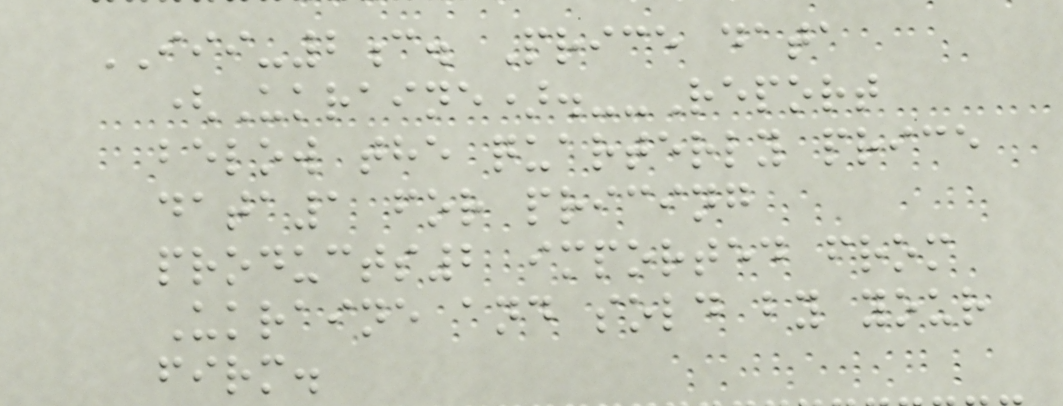III-2c. Price data
(Ukraine).--Report
below the quarterly price
data1 for pricing
products2 imported from
Ukraine and sold by your
firm.
